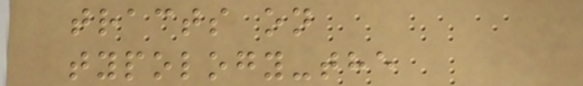tracts on
typology-the
